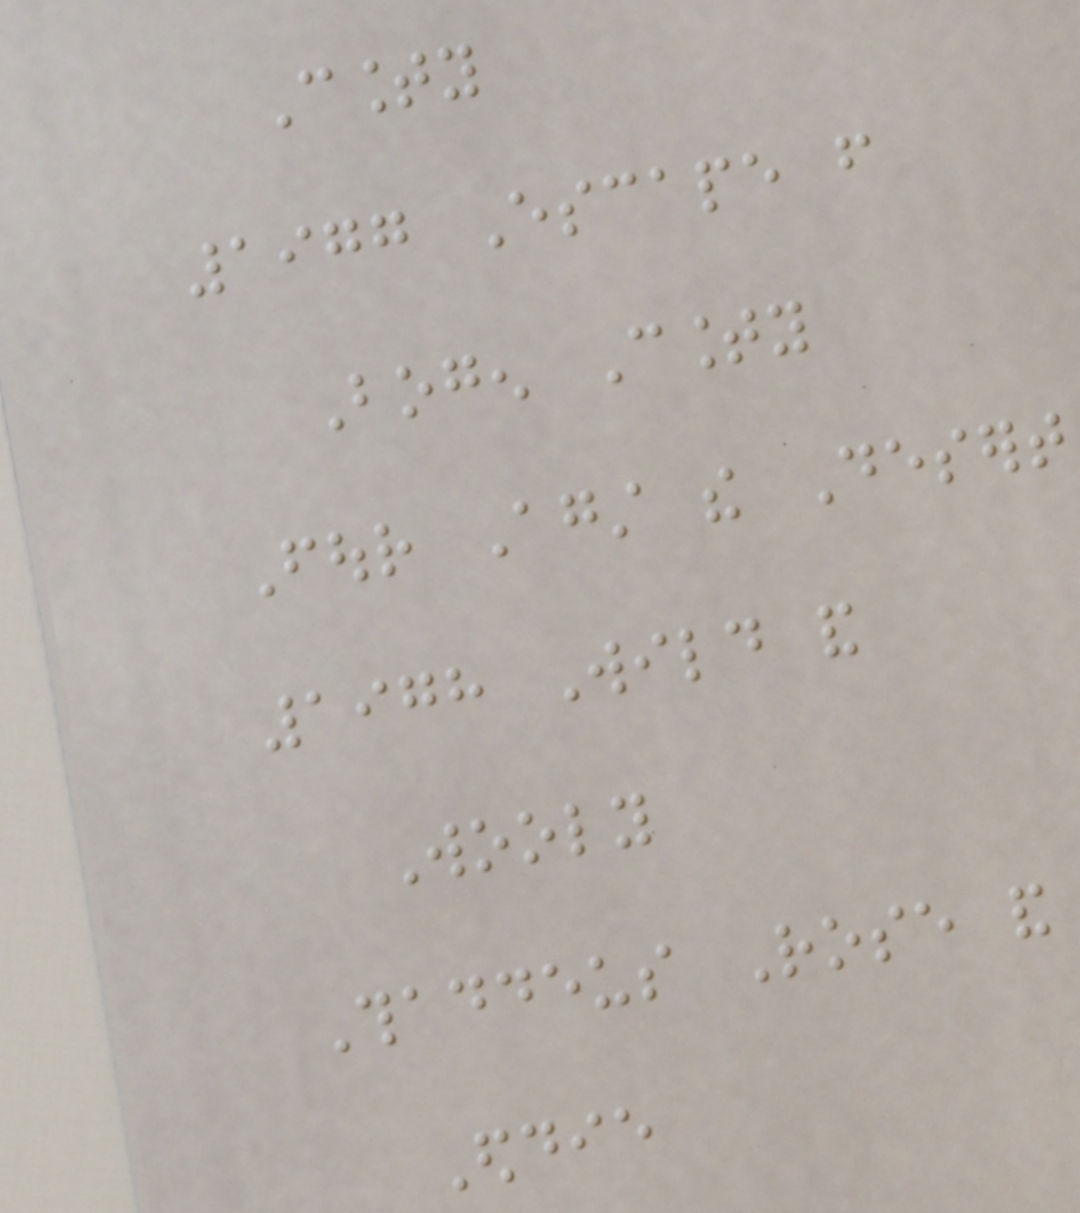County
1977 Escape from
Bogen County
Four Against the Desert
1978 Wild and
Wooly
Thaddeus Rose and
Eddie
